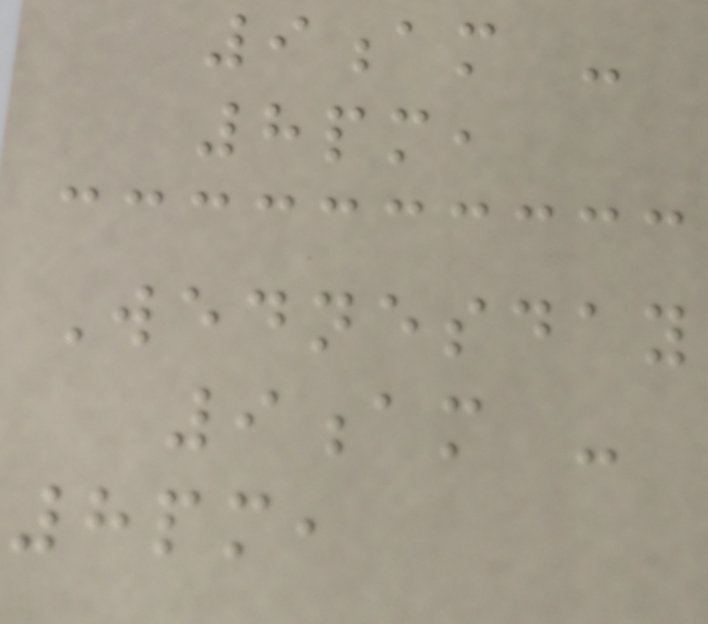9am -
8pm,
Wednesday
9am -
8pm,
